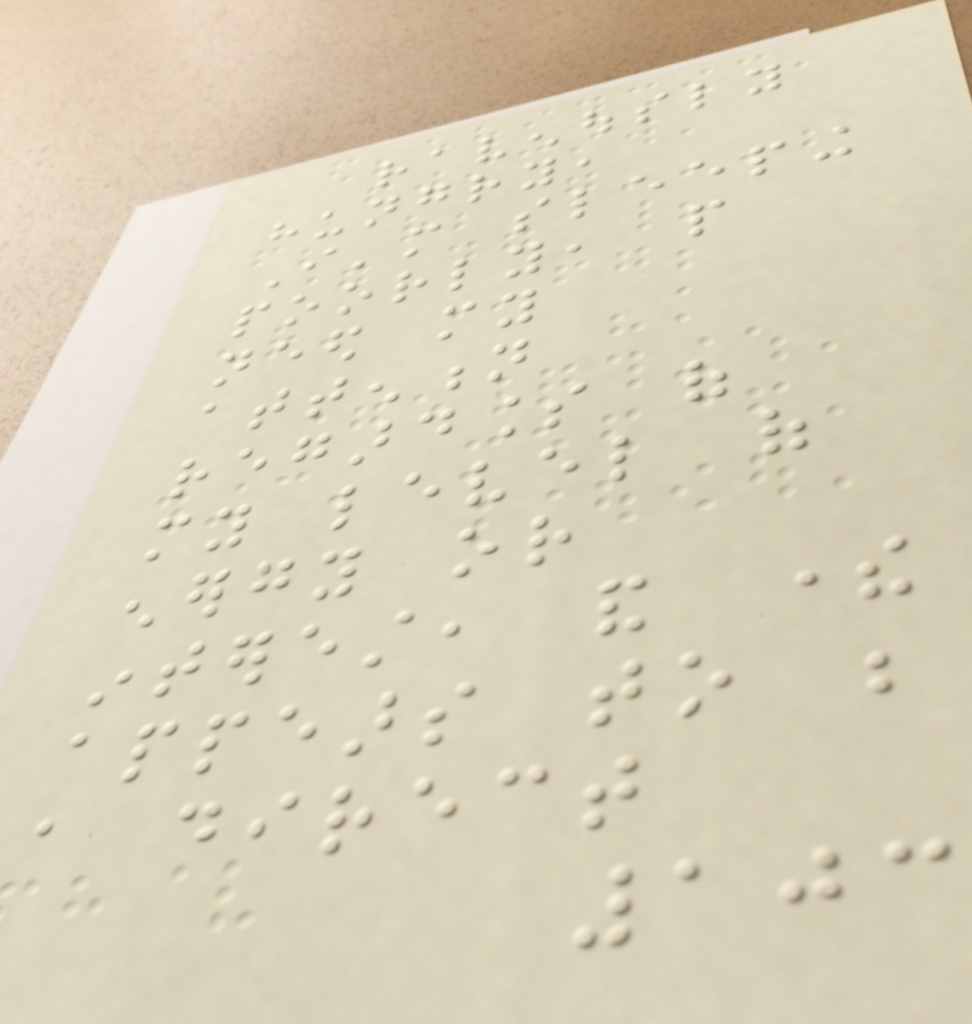ravenously
hungry,
I'm sleeping
poorly, people
need my
attention
regardless of
my level of
energy or
interest, and there
appears to be
a direct
103
